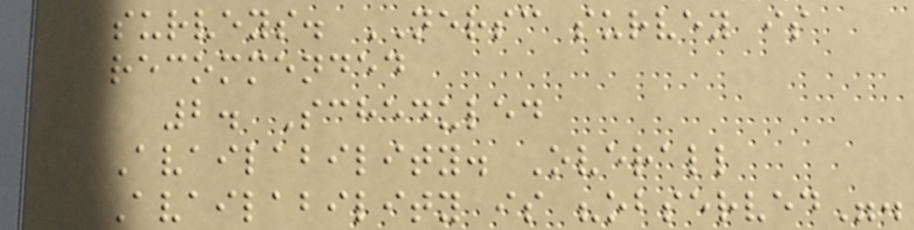surveys. NERSC survey is
recommended
2. Scheduled
Availability. Overall
Availability is "observed".
